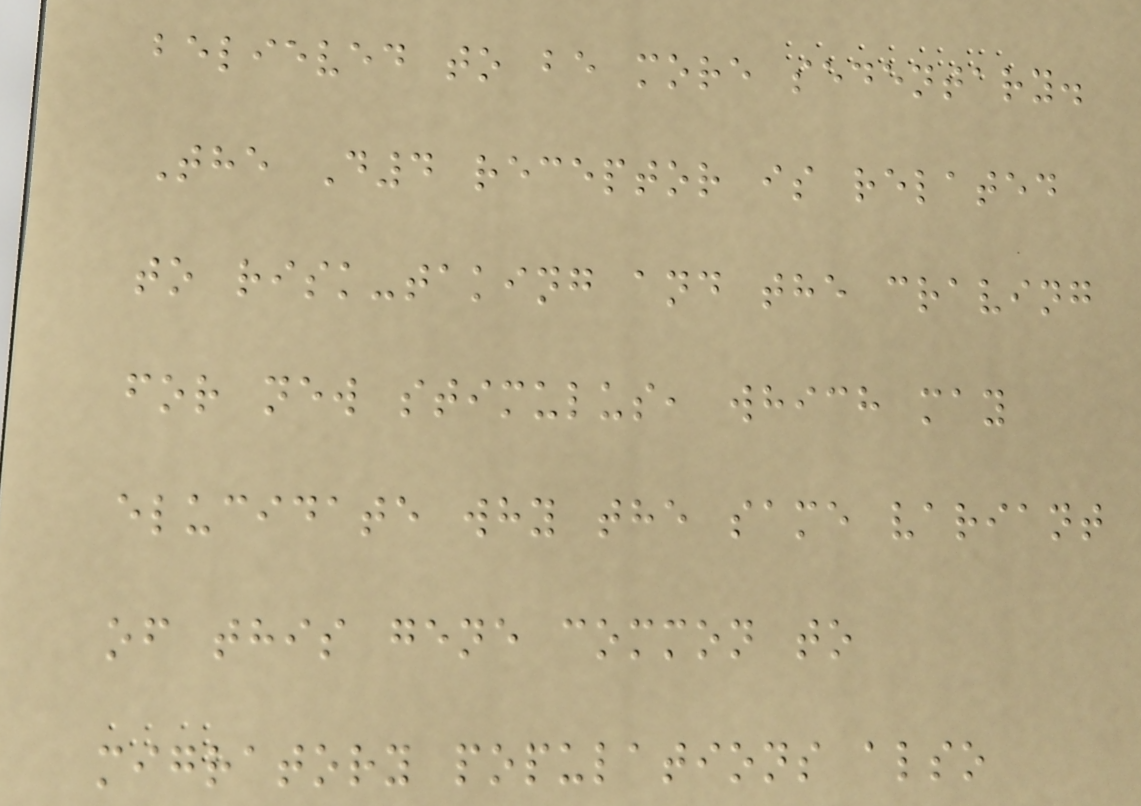believed to be more sedentary.
The D4 receptor is related
to risk-taking and the craving
for new stimulus, which may
elucidate why the same variant
of this gene common to
migratory populations also
